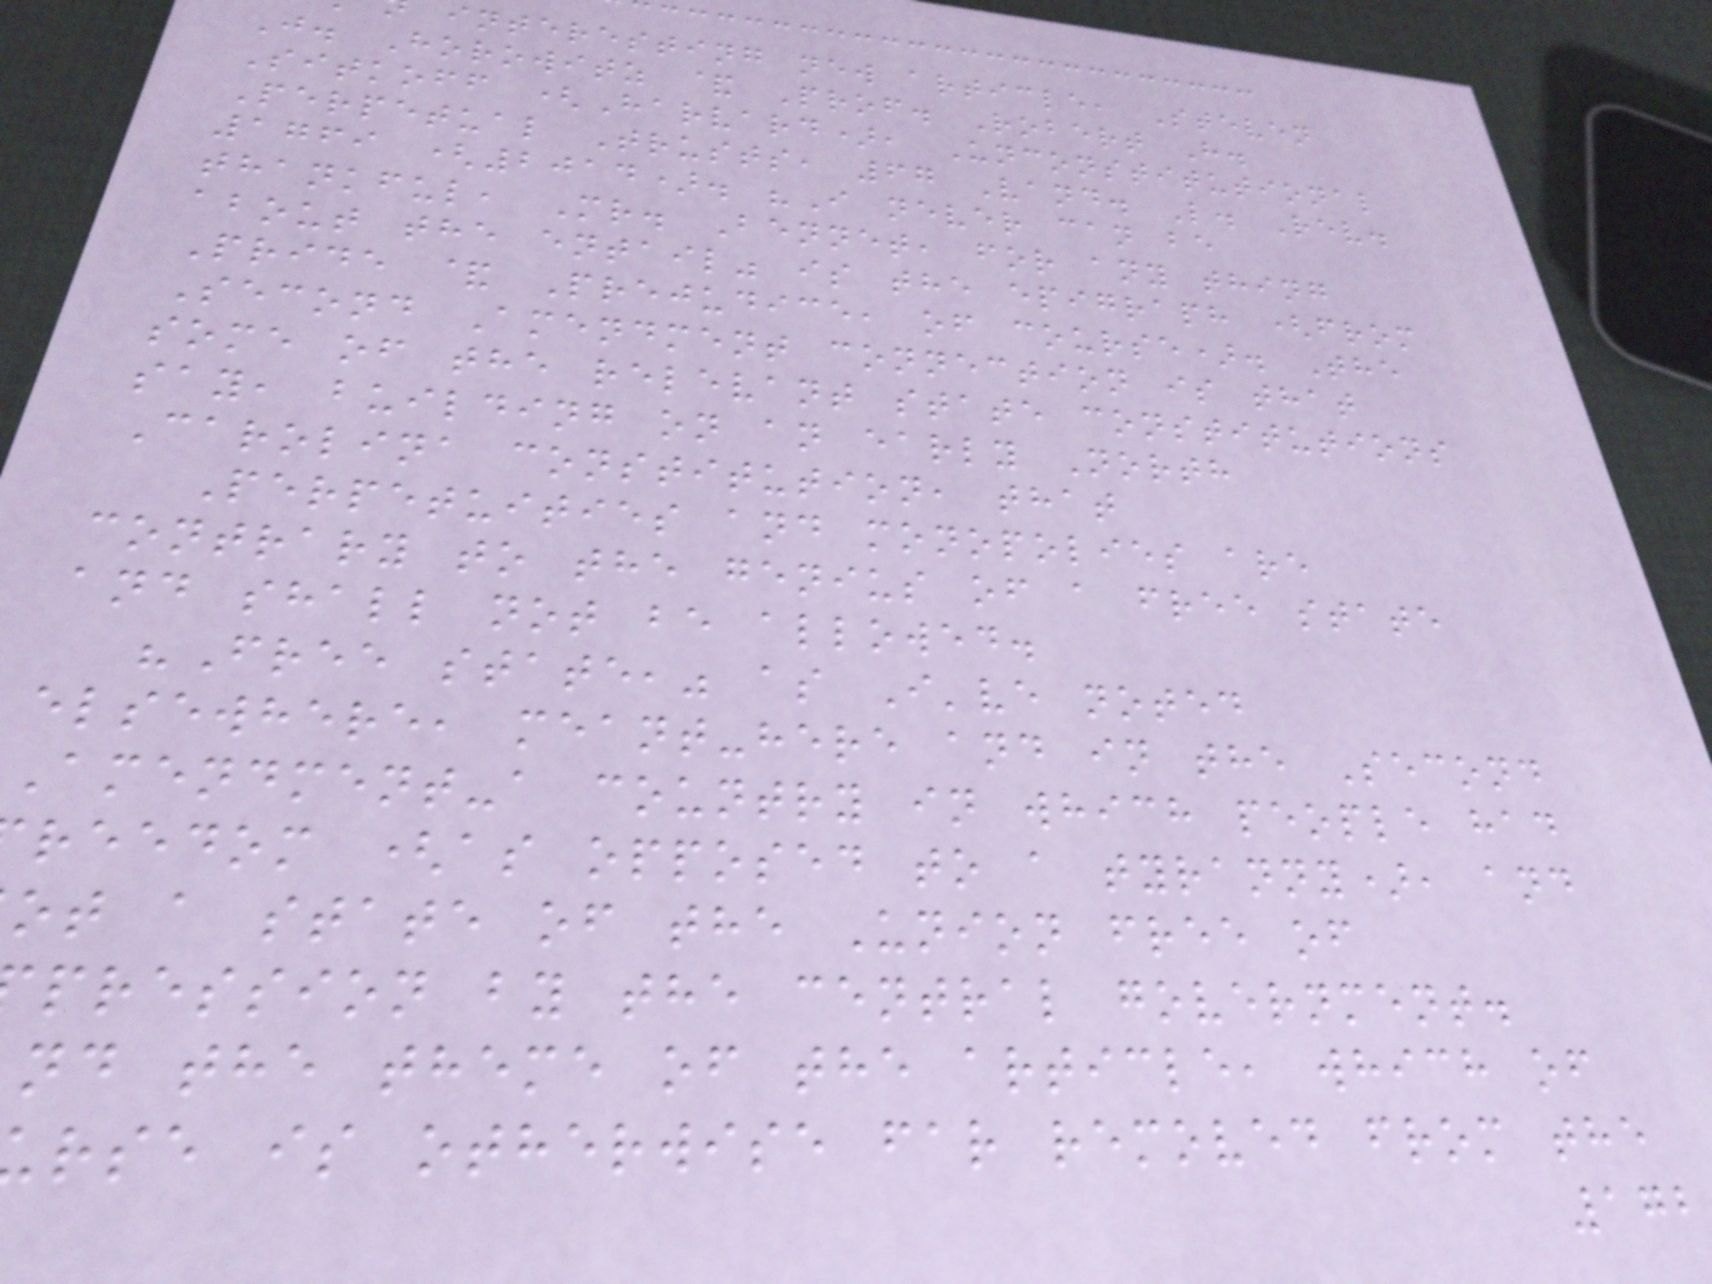interesting new article, Steven
J. Horowitz & Prof. Robert H.
Sitkoff (Harvard), Unconstitutional
Perpetual Trusts, 67 Vand. L. Rev.
1769 (2014). "I never can be
thankful, Mr. Bennet, for any thing
about the entail" is the epigraph (from
Pride & Prejudice, of course). The
Second Amendment connection is that
some of the relevant state constitutions
say, building on an early North
Carolina constitution, that
Perpetuities and monopolies are
contrary to the genius of a free state
and shall not be allowed.
"Free state," as I've noted
elsewhere, meant-here and in the Second
Amendment-a country in which people had
reedom (as opposed to a tyranny), and
ot a state of the Union free of
pression by the central government.
nd the theme of the article, which of
rse is otherwise far removed from the
172
